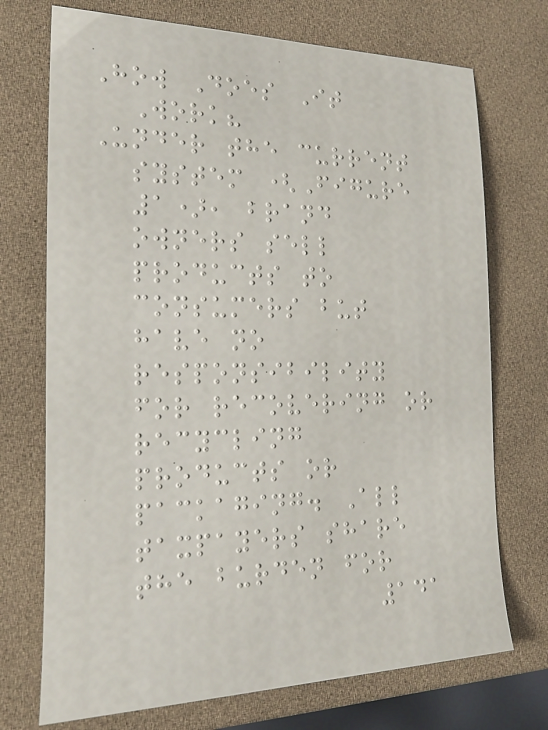How Does It
Work?
Under the current
system (Figure
1), brand
owners sell
products to
consumers but
have no
responsibility
for recovering or
recycling
products or
packaging. All
taxpayers share
the burden for
141
